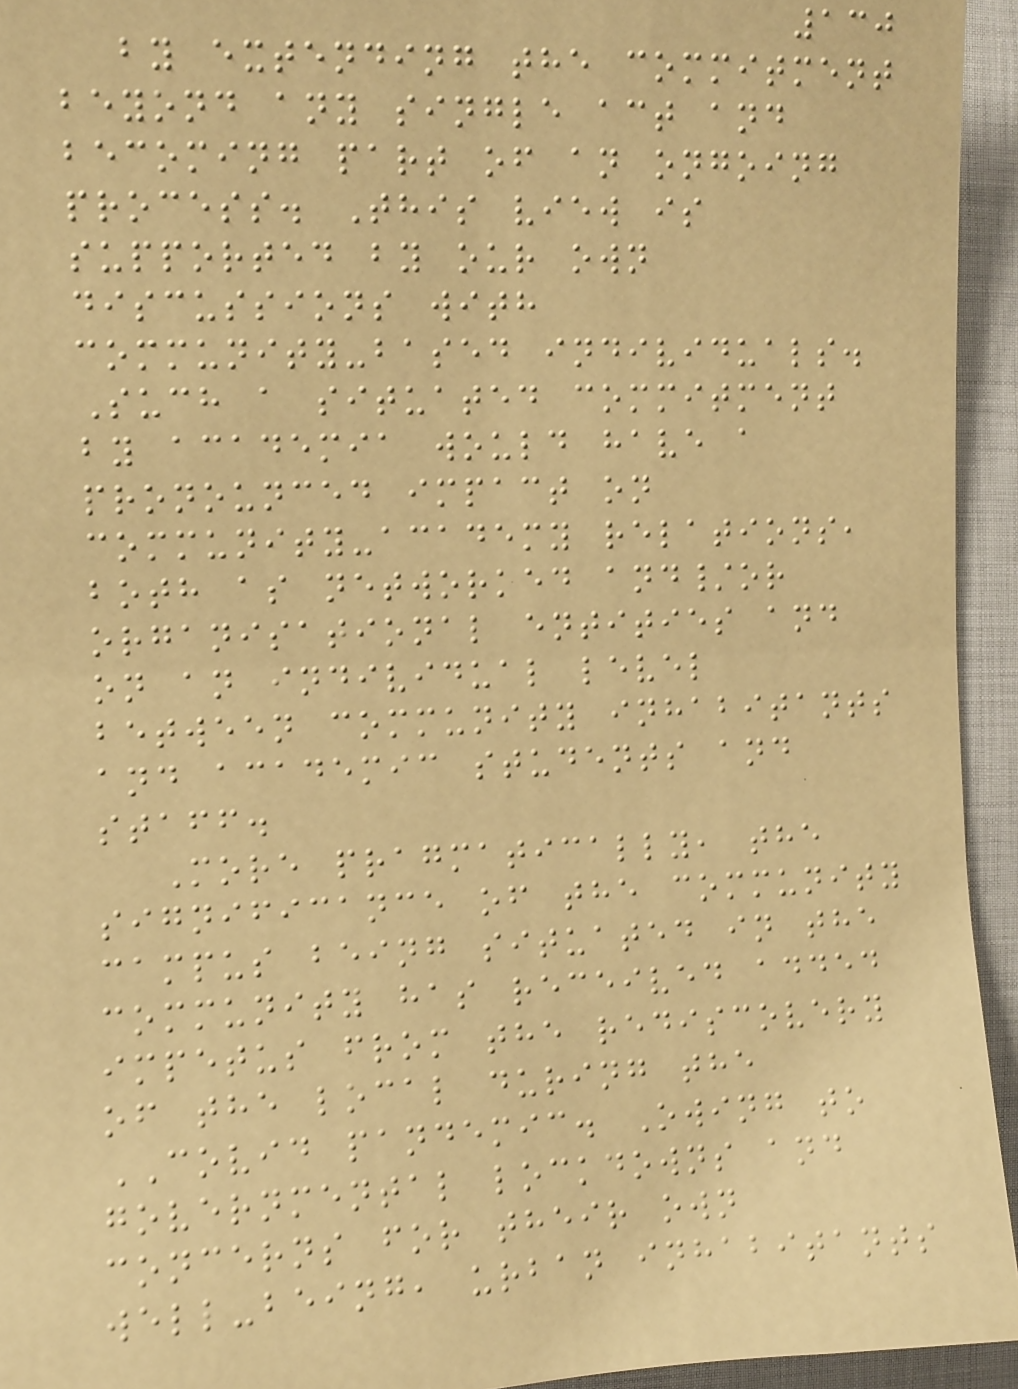130
by extending the commitment
beyond any single act and
becoming part of an ongoing
process. This view is
supported by our own
discussions with
community-based individuals.
Such a situated commitment
by academia would have a
pronounced impact on
community-academy relations,
both as networked and/or
organisational entities and
on an individual level
between community inhabitants
and academic students and
staff.
More pragmatically, the
significance of the community
campus being situated in the
community has received added
impetus from the rediscovery
of the local during the
COVID pandemic. Owing to
governmental lockdowns and
concerns for their own
well-being, urban inhabitants
